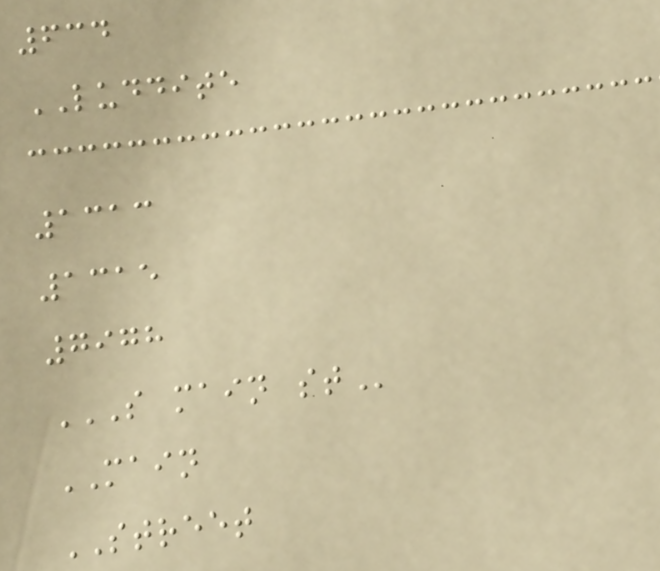634
LUDDITE
1313
1315
7978
S MAIN ST
MAIN
STREET
